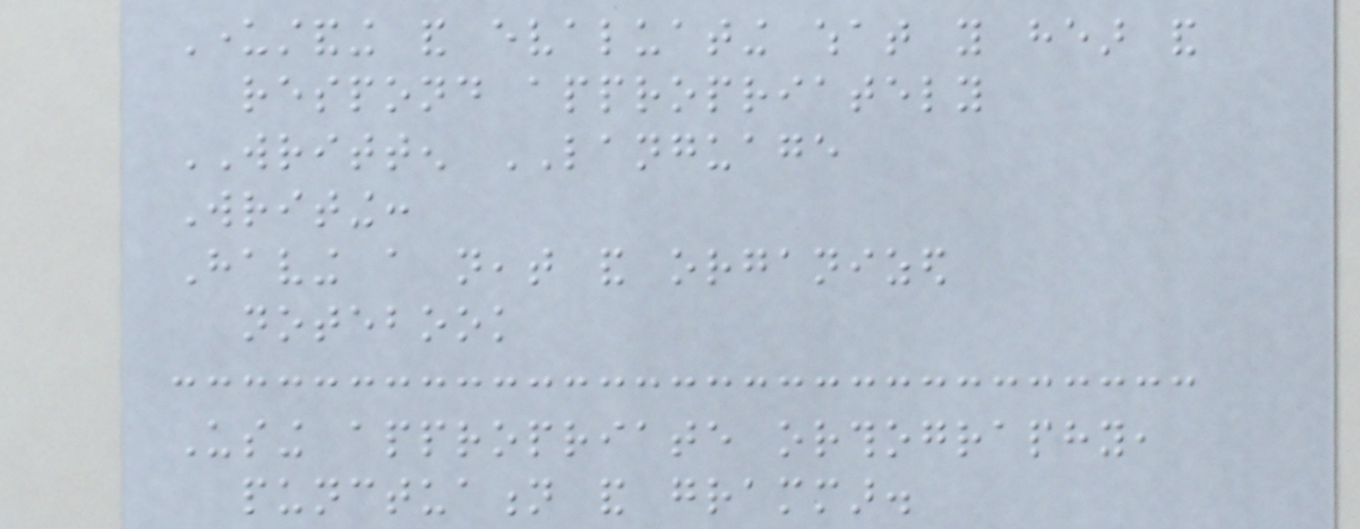Understanding and evaluating what you hear and
respond appropriately
WRITTEN LANGUAGE
Writing:
Having a neat and organized
notebook
Using appropriate orthography,
punctuation and grammar.
